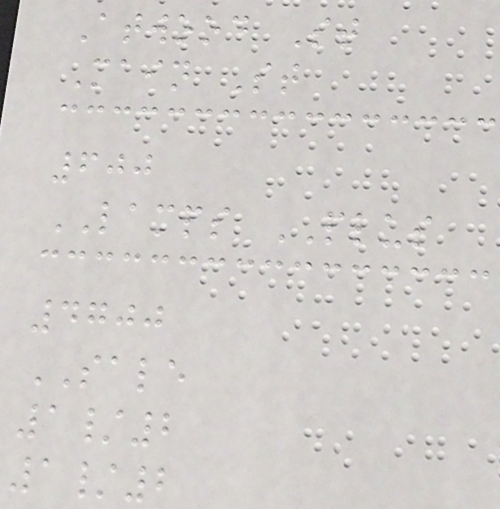Atwood St
Main St
600
LAMPS PLUS
4700
SALE
1/2
1/2
